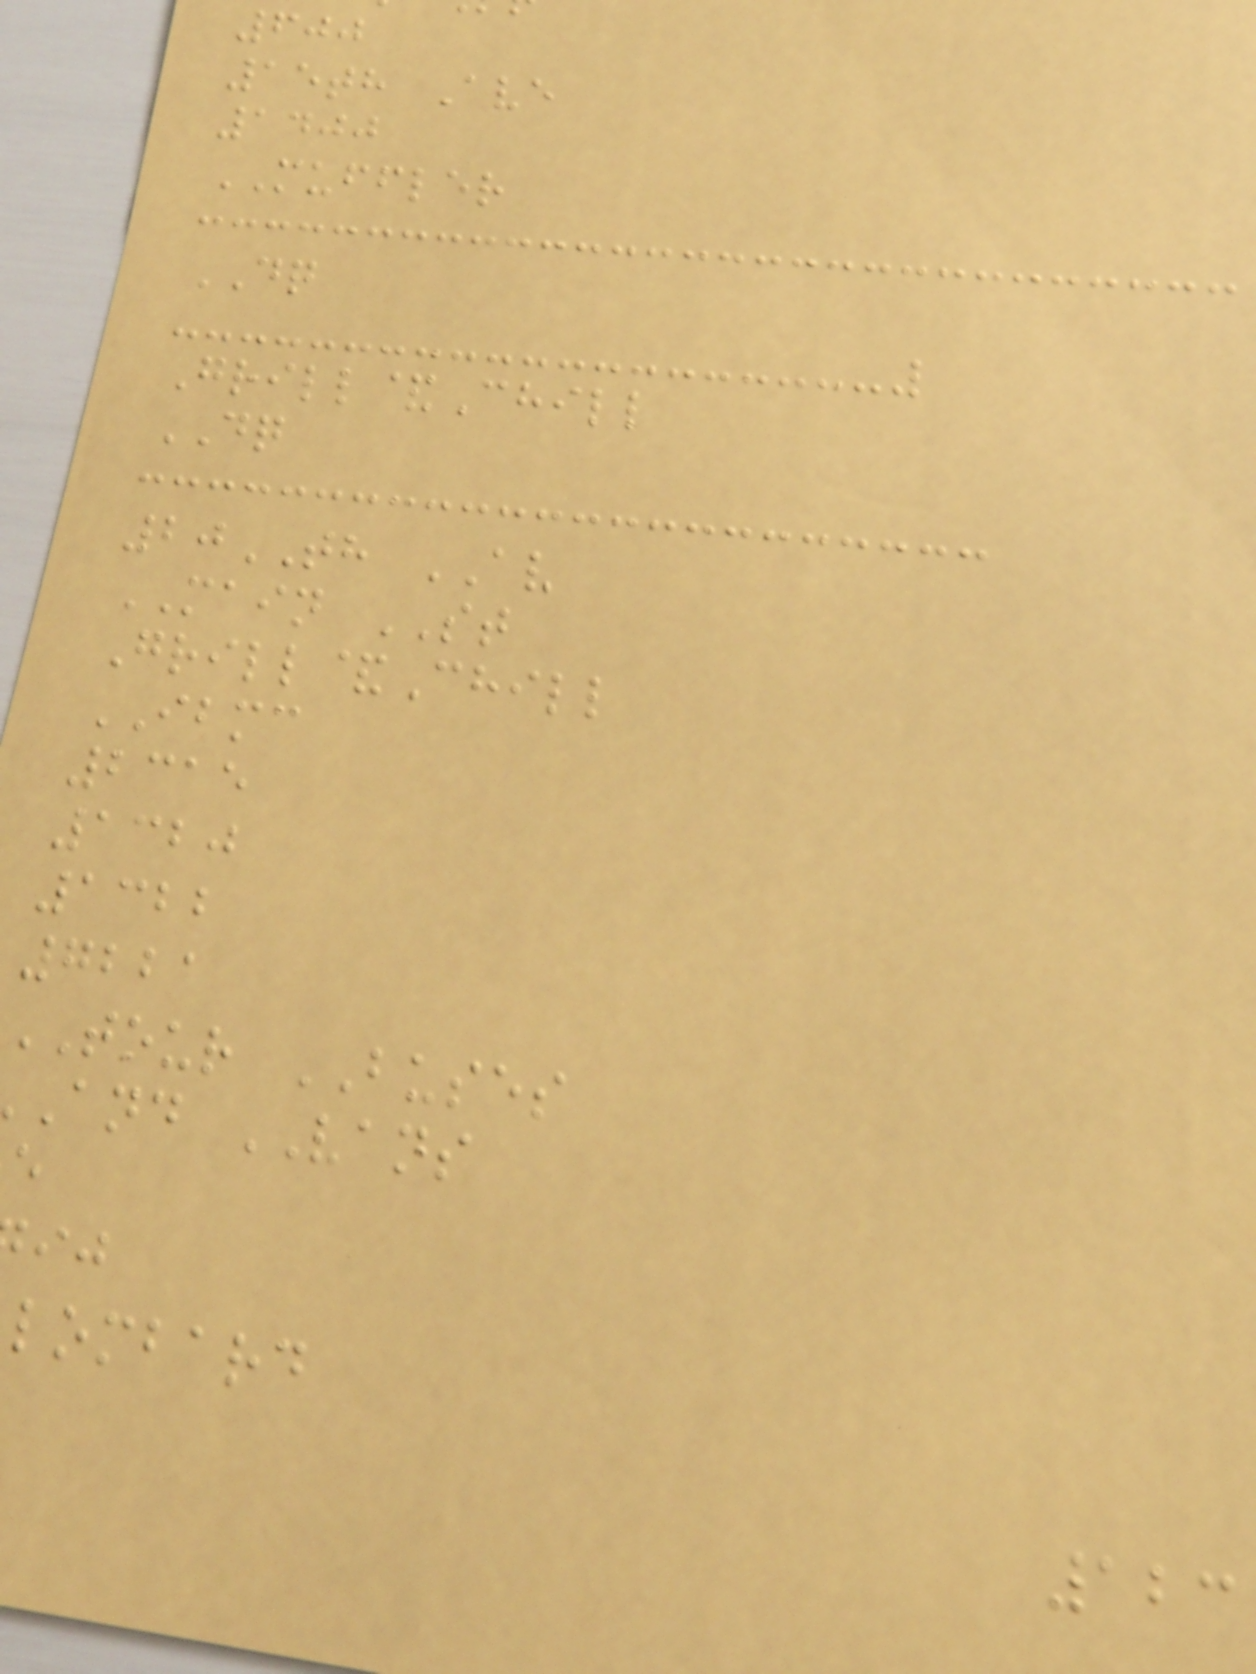600
15th Ave
1400
MUFFLER
DQ
Grill&Chill
DQ
20TH AV
MAIN ST
Grill&Chill
IBMC
2315
1320
1322
7221
TOUR BUSES
and VANS
lombard
123
